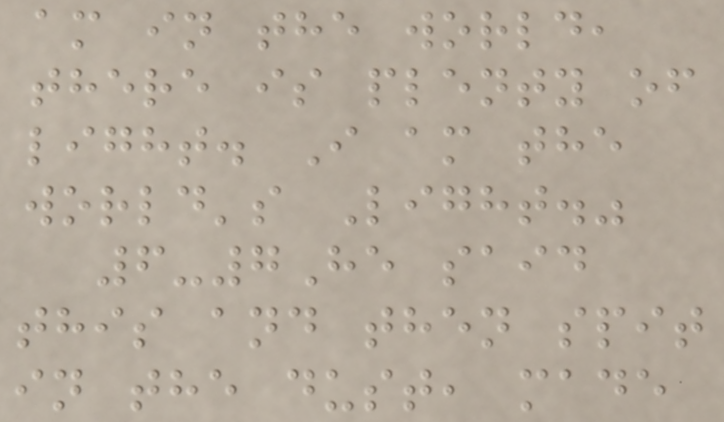am in the world,
there is plenty of
light. I am the
world's Light."
6-7He said
this and then spit
in the dust, made
